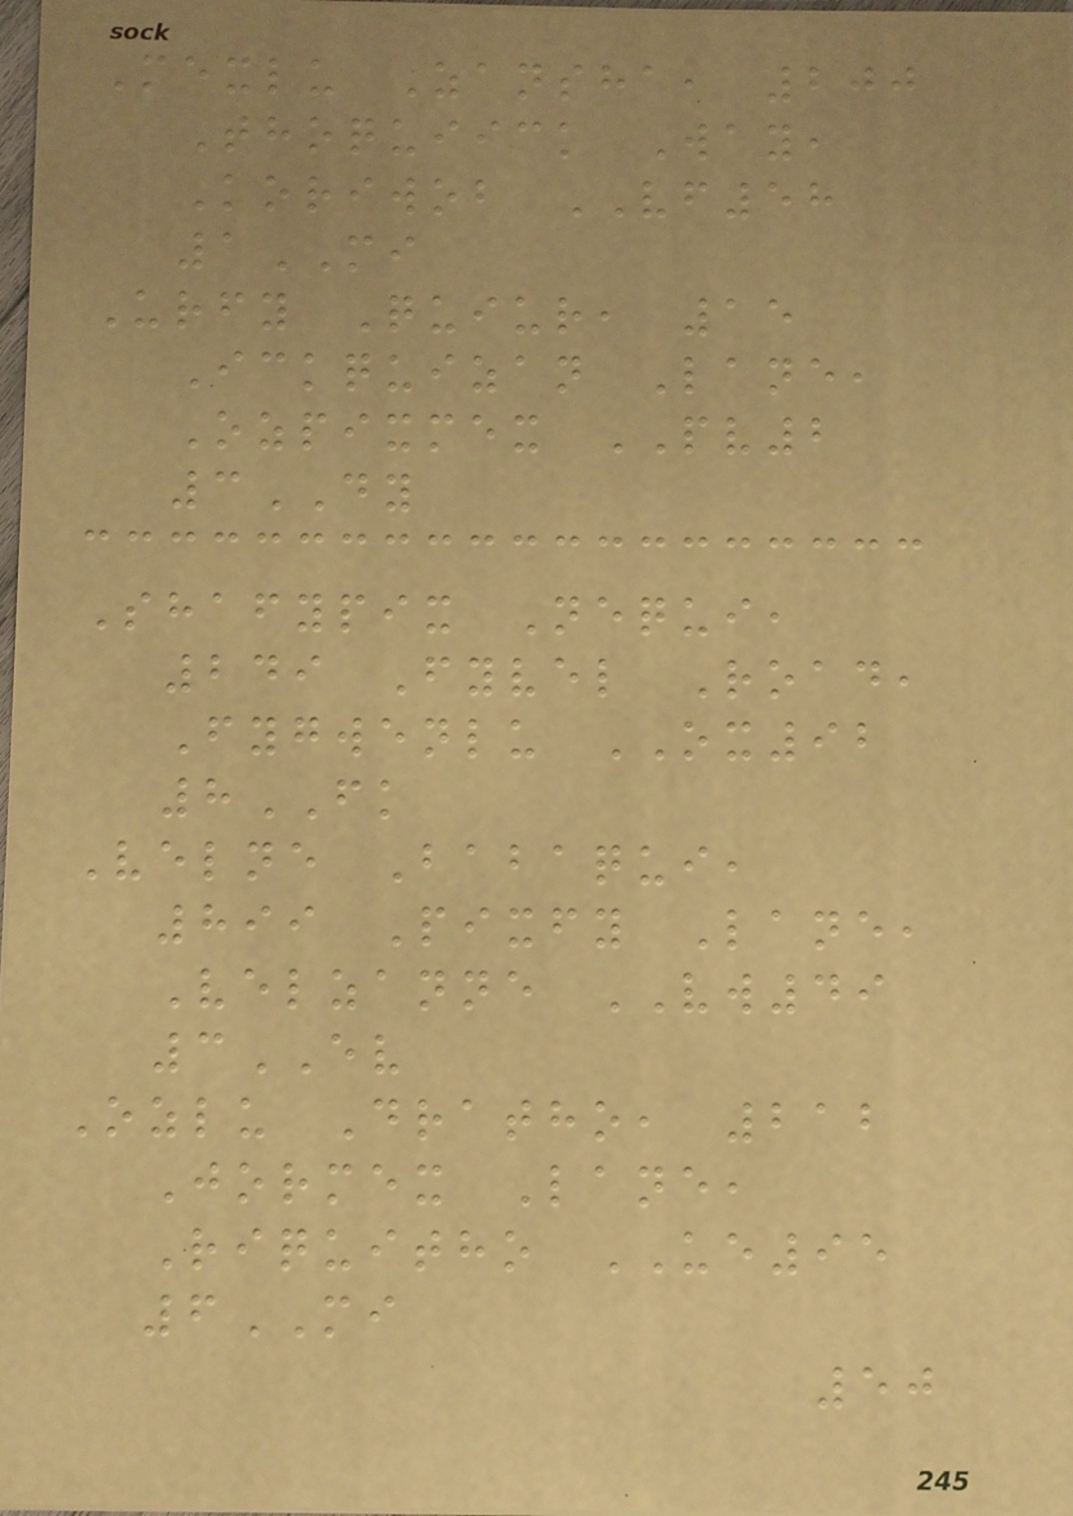Mexlu Zansha, 200
Thoquiick Way,
Koriwob VF58
1MI
Urfy Quiur, 15
Ickquizan Lane,
Ozpixmex PV2
3DY
Shafypix Nequi,
249 Fyvel Road,
Fygwenlu OX92
8FK
Velne Babaqui,
899 Pixfy Lane,
Velzanne VW49
3EV
Ozlu Dratho, 212
Jormex Lane,
Riquitho UE95
6MI
50
